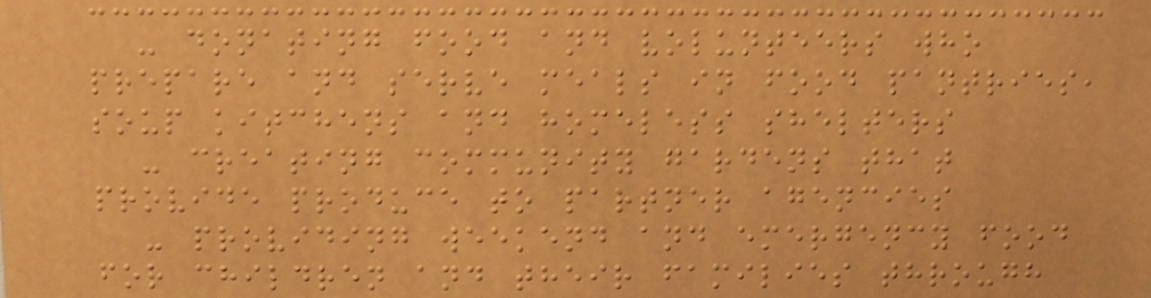- donating food and volunteers who
prepare and serve meals in food pantries,
soup kitchens and homeless shelters
- creating community gardens that
provide produce to partner agencies
- providing weekend and emergency food
for children and their families through
